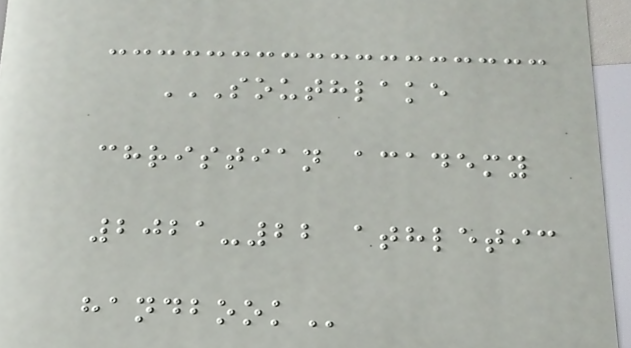SOUTHLAKE
CHRISTIAN ACADEMY
2021-22 ATHLETIC
HANDBOOK
